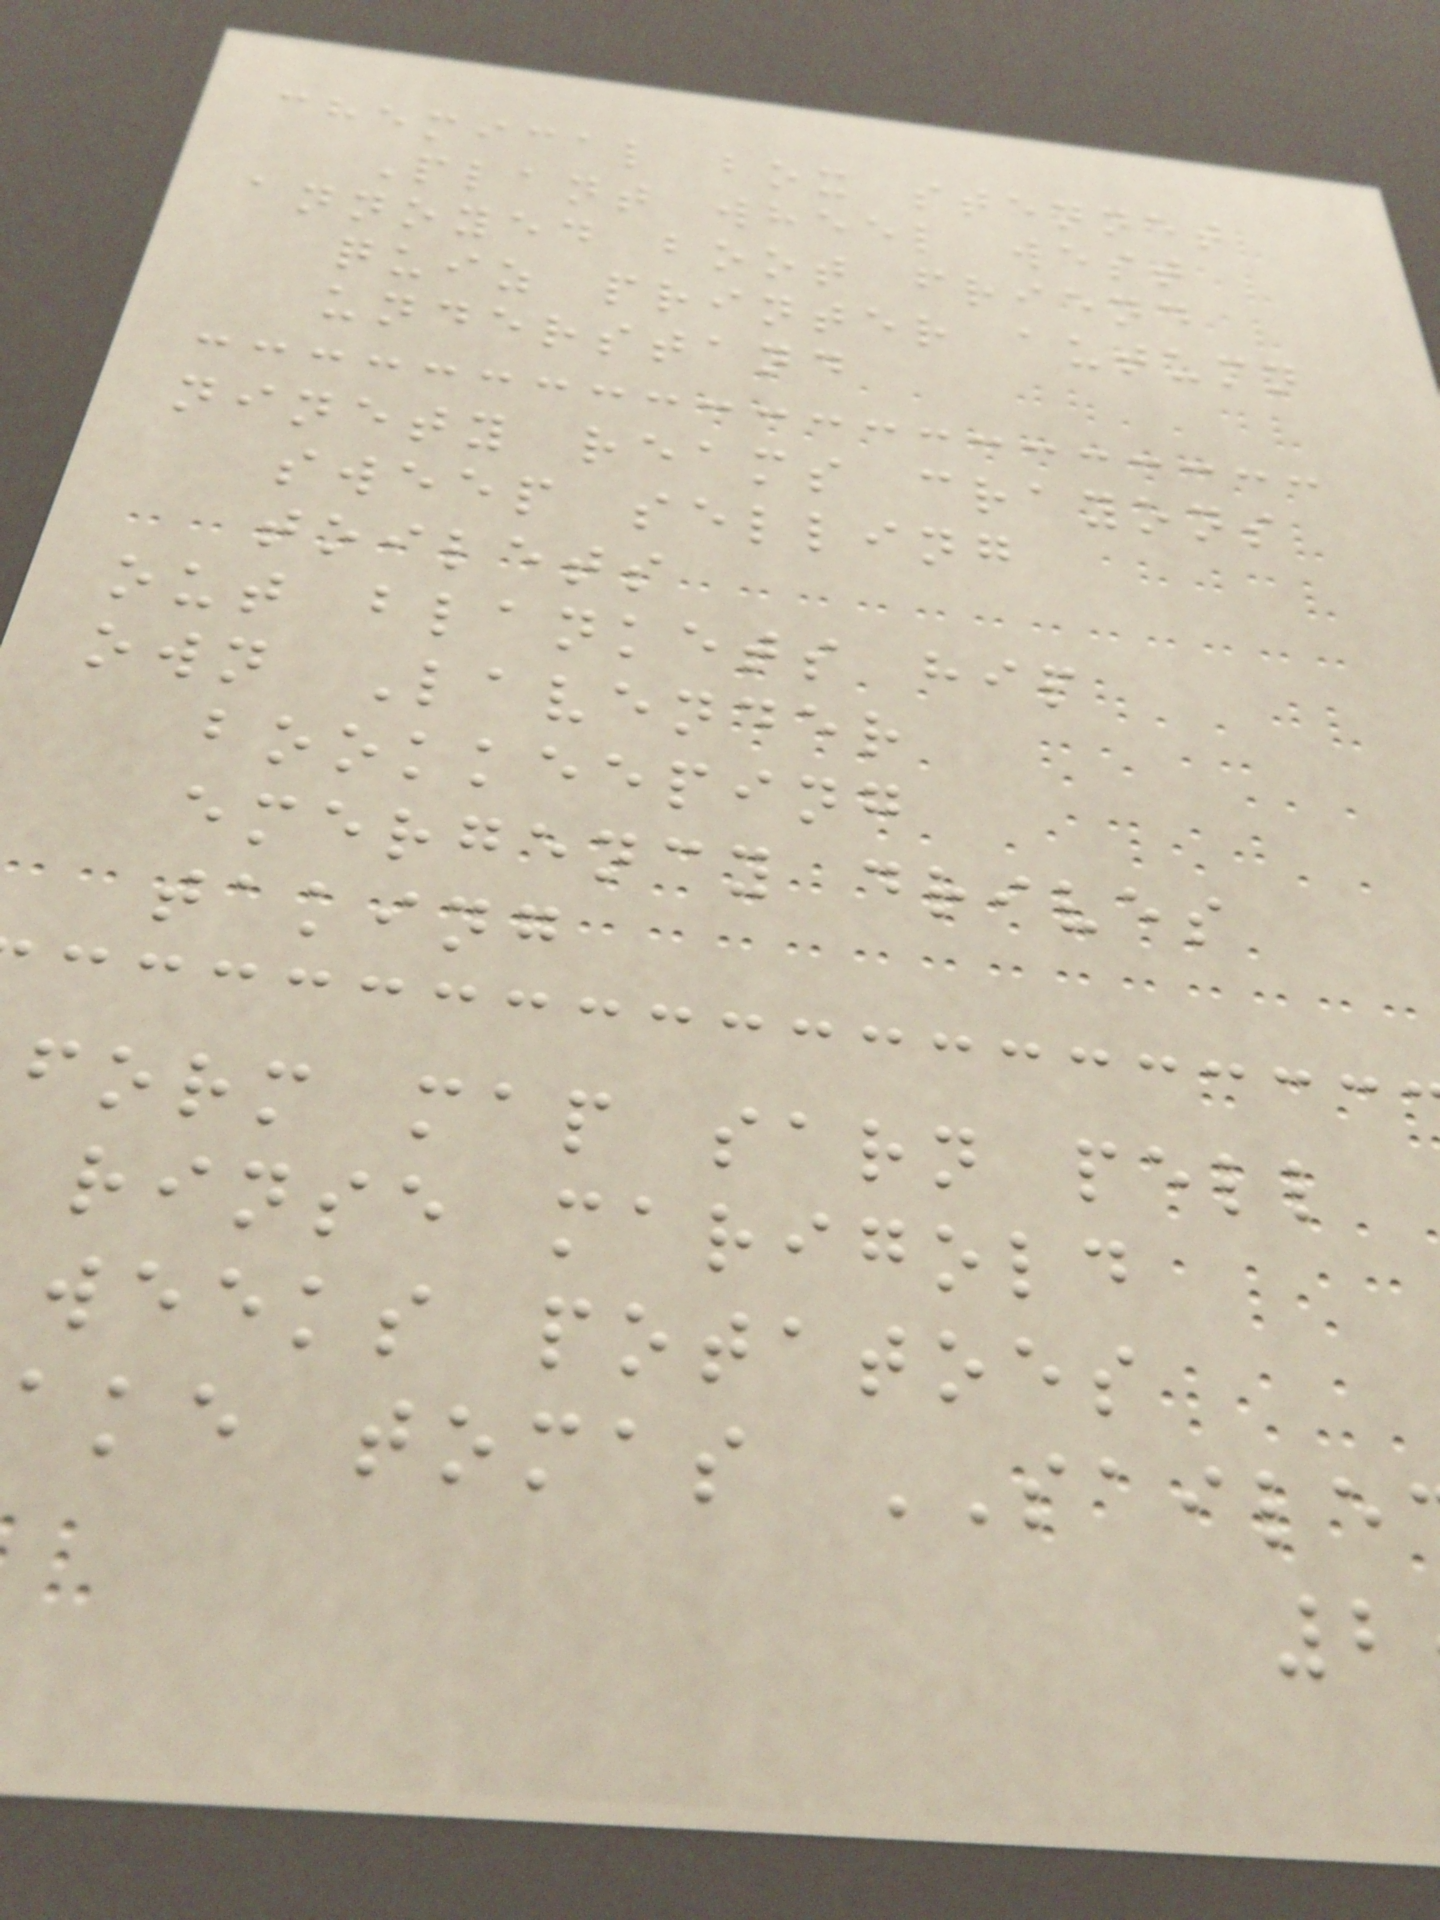chemical box stennet
Plant wheel west
annoyed boot friend
quiz printer autumn
understand
ninety reams crayons
sweep selling
toilets
out blankets hip
own Lavender
bookkeeping
emergency drives
taking
form map sarn pell
rinse marigold
weeks potatoes
ake tomas SAILE
